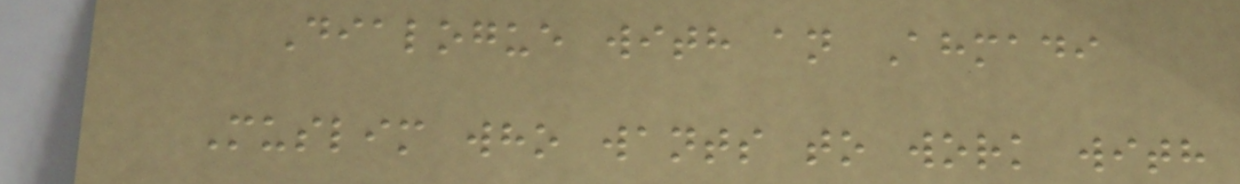Dialogue with an Ahmadi
Muslim who wants to work with
